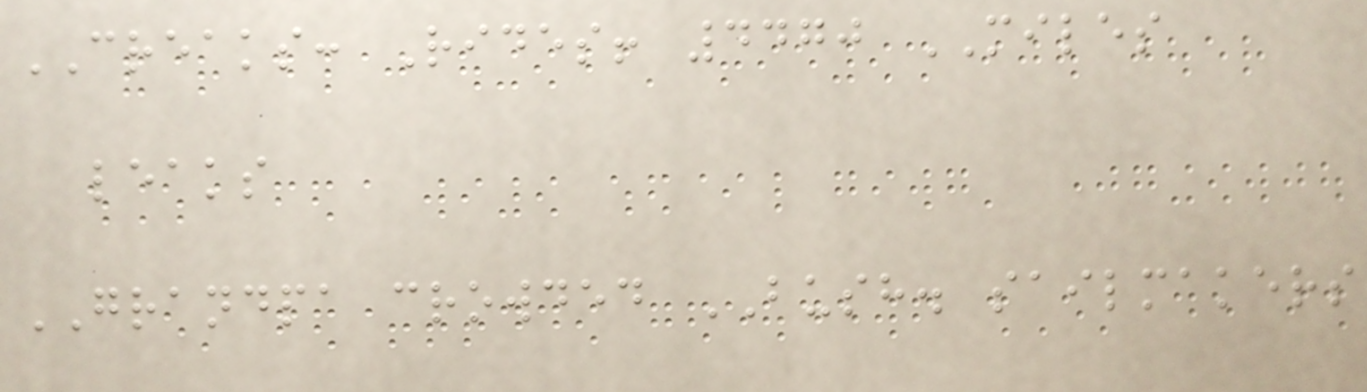CREAKS: Rides! 4470 MILES
leaks
GRANDPA crowded BUSH. sailmakers
